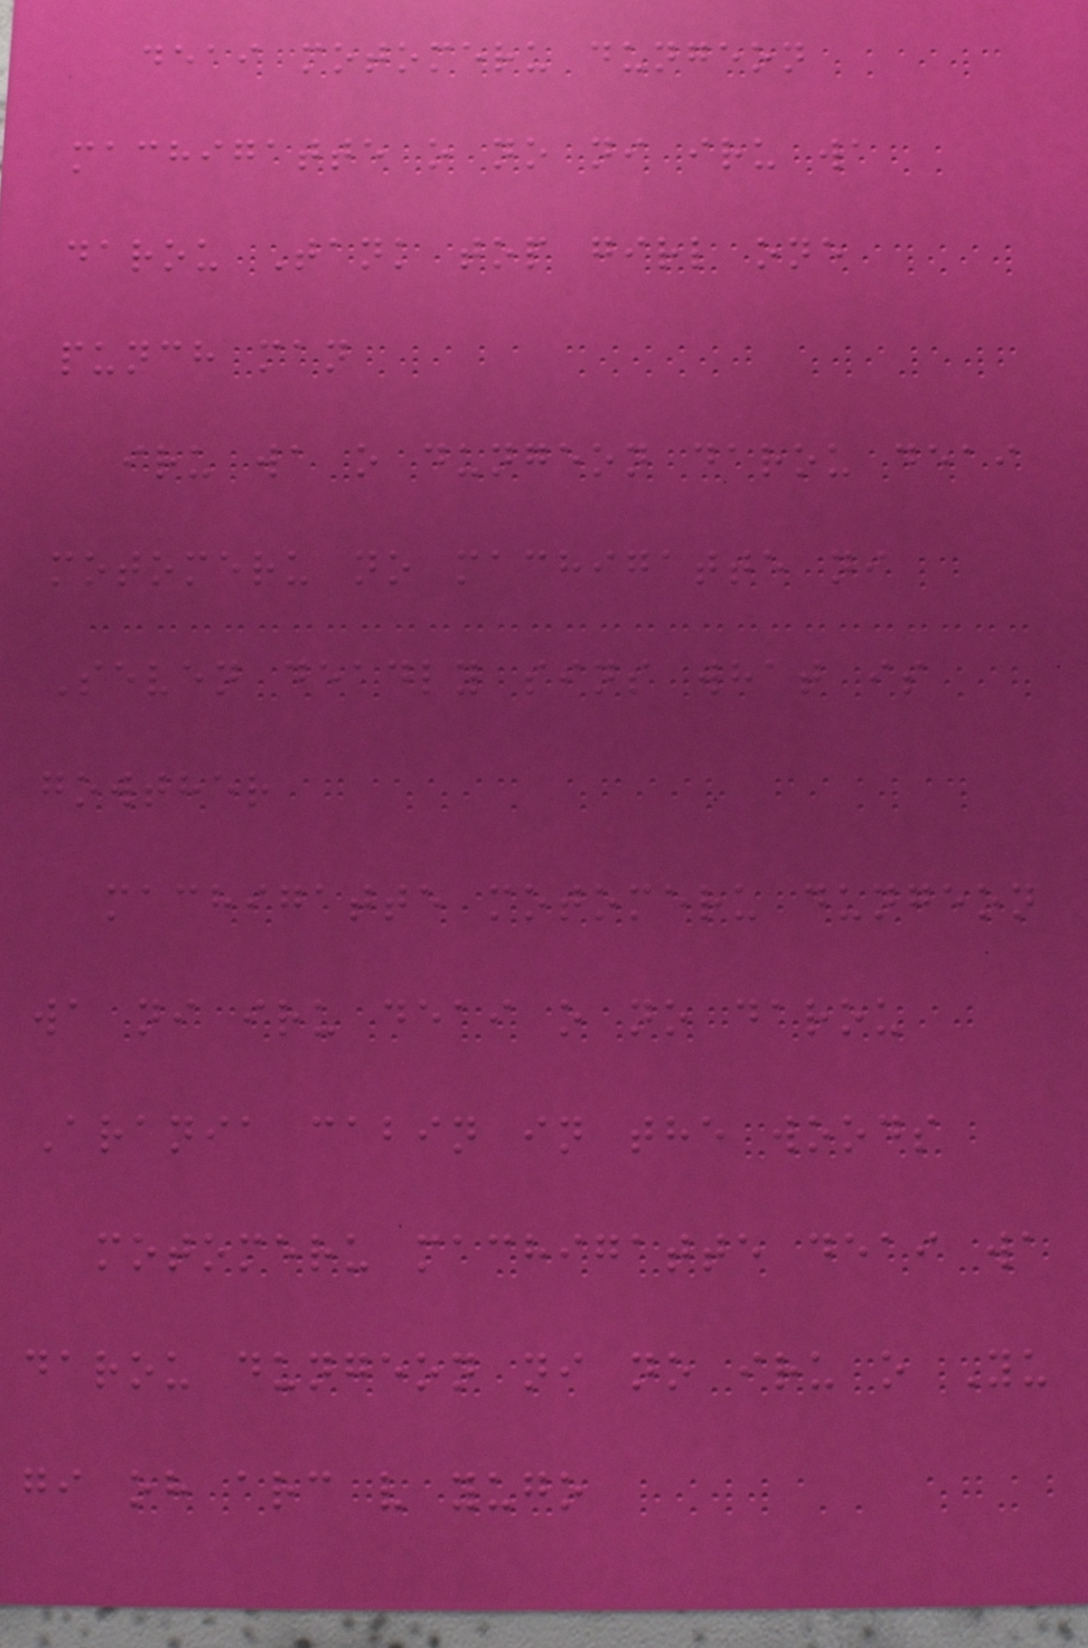deai motomeru dungeon
machigatte o no ni iru wa
darou Tank top girl one
punch man
iru wa o dungeon darou deai
motomeru no machigatte ni
Seven deadly sins what is
gowther
machigatte motomeru dungeon
wa ni iru deai o no darou
Arania cabin in the woods
motomeru machigatte deai wa
darou dungeon ni no iru o Yu
gi oh arc v yugo
